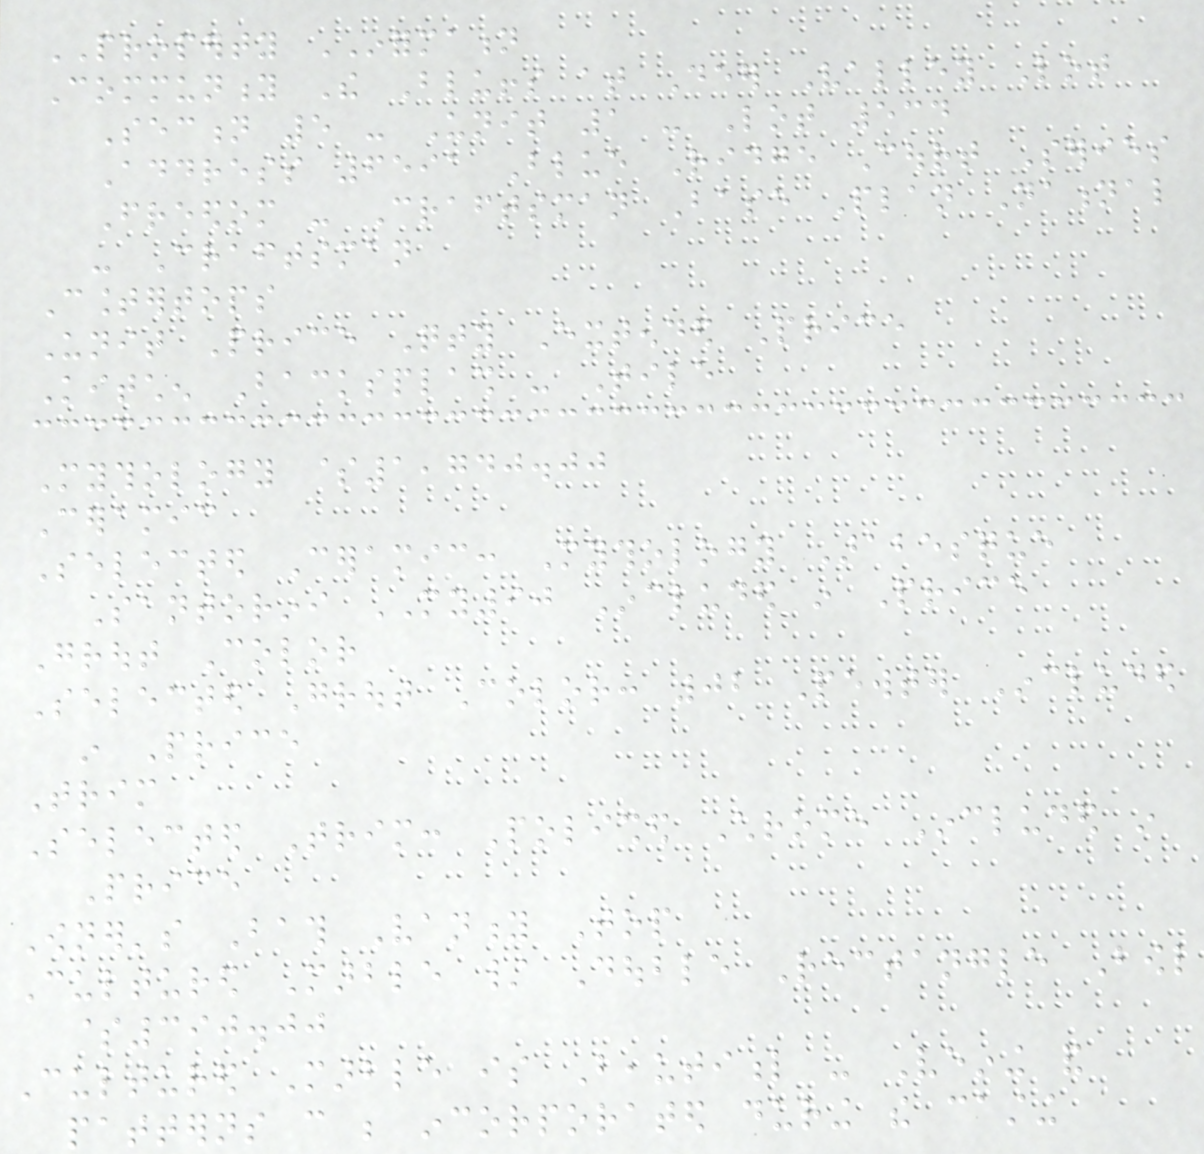PROPERTY INFORMATION
Community The Bluffs at Deer Valley Lot
Section 5 - Unit 1 - Lot 534
Address 6591 Blue Ridge Court Series
Freedom - Craftsman Base Plan National
- Craftsman
Countertops
Unit Price Qty Extended Price
Kitchen Backsplash - Tile
Mythology $1,740.00
Ceramic
Selected Ceramic: Mythology Arabesque
Santorini MY90 Included in Price
Grout Color
Selected Grout Color: 02 Pewter Included
in Price
Trim
Selected Trim: Polished Chrome Included in
Price
Owner's Bath Vanity Top
Cultured Marble / Double Rectangle Bowl
$390.00
Cultured Marble is Beautiful - Veining and
patterns can be incorporated during the casting
